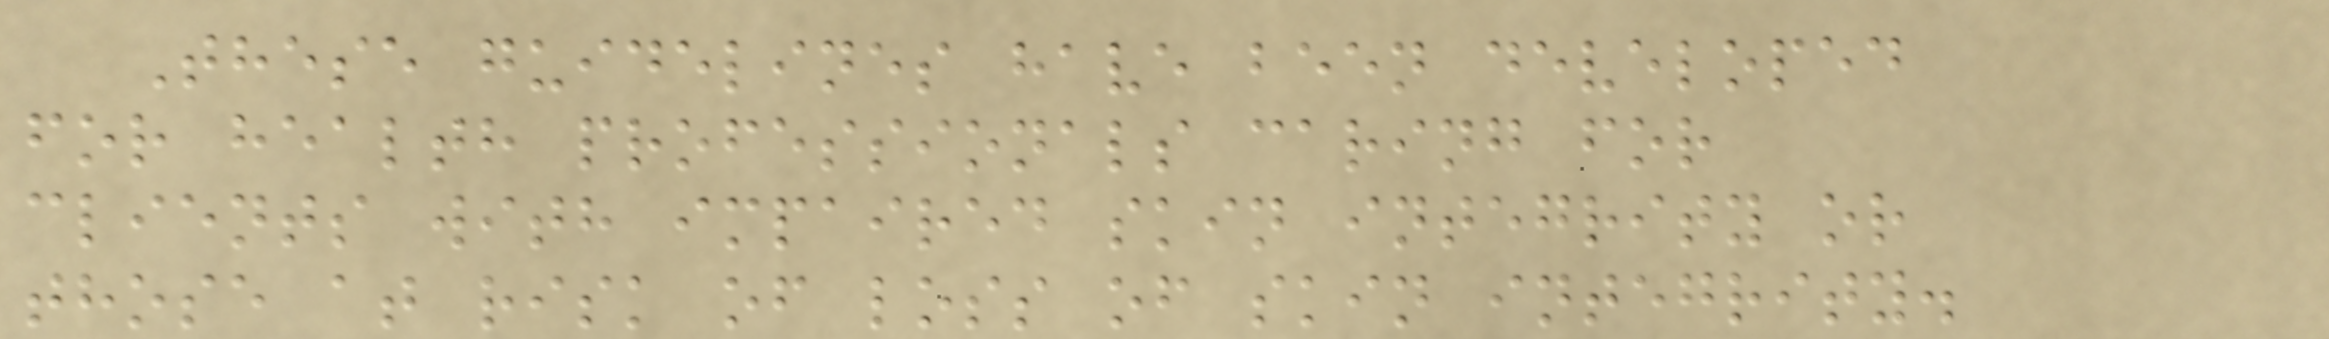These guidelines have been developed
for health professionals caring for
clients with impaired skin integrity or
those at risk of loss of skin integrity.
